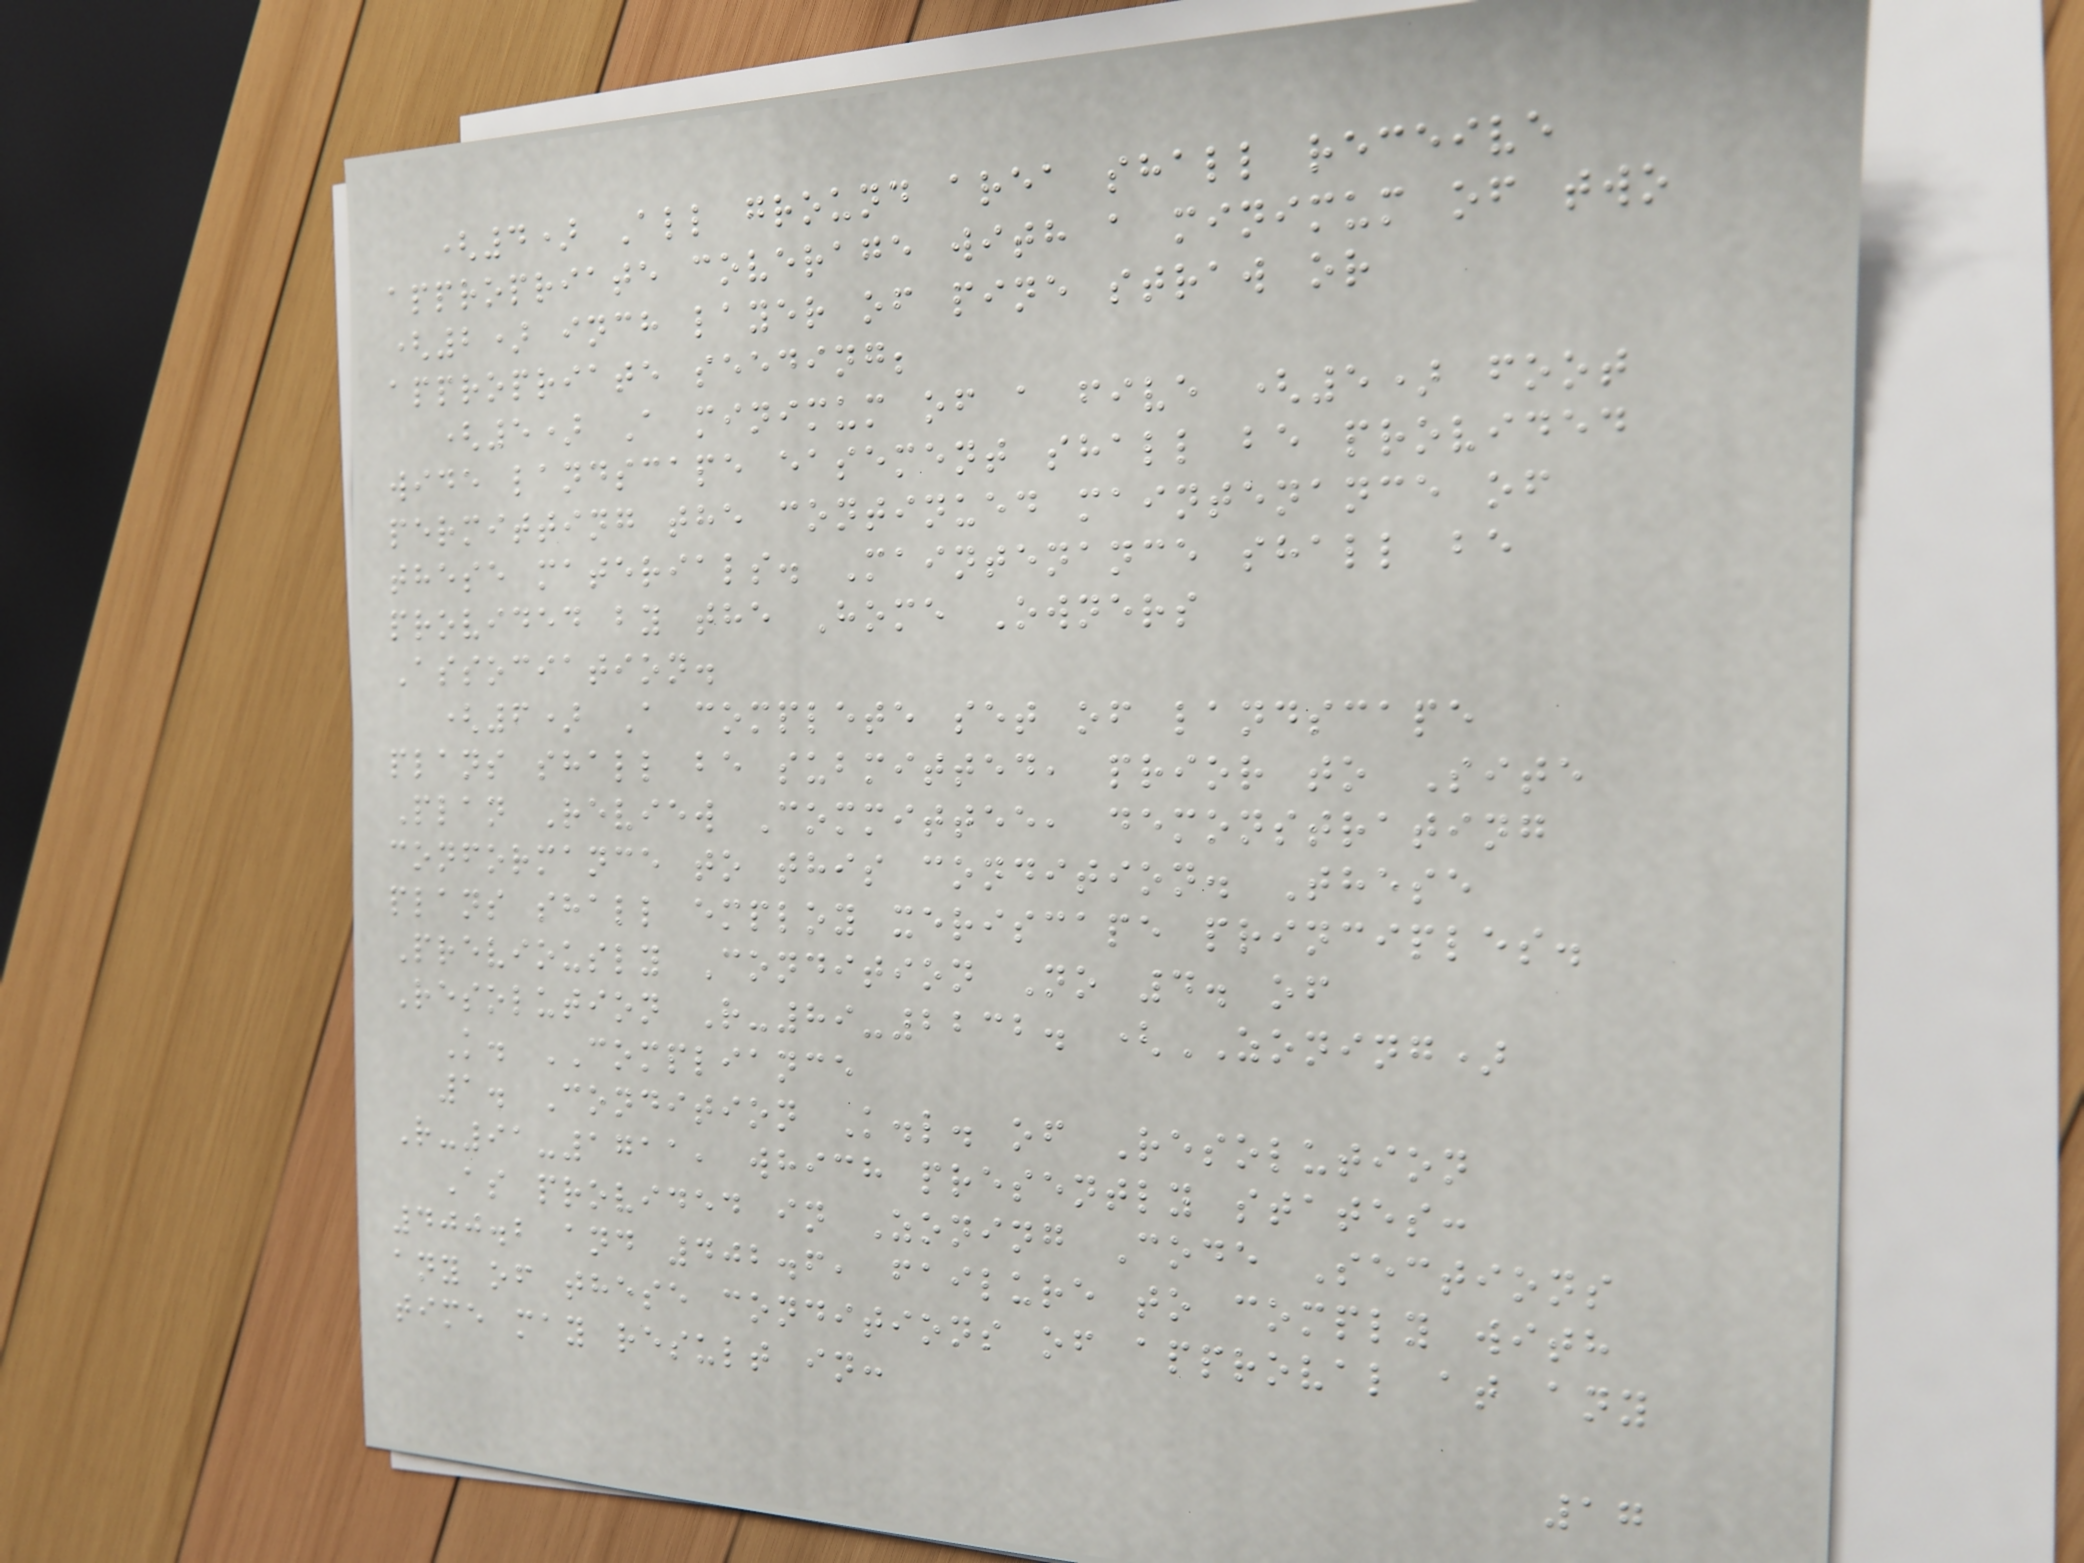(4) All ground area shall receive
appropriate coverage with a minimum of two
(2) inch layer of pine straw or
appropriate seeding;
(5) A minimum of a five (5) foot
wide landscape easement shall be provided
permitting the continued maintenance of
these materials. Maintenance shall be
provided by the Home Owners
Association.
(6) A complete set of landscape
plans shall be submitted, prior to Site
Plan Review Committee, demonstrating
conformance to this condition. These
plans shall employ xeriscape principles.
Previously Condition No 4. of
Resolution R-89-2232. (ZONING)
K. COMPLIANCE
1. Condition K.l. of Resolution
R-91-1711, which presently states:
As provided in Zoning Code Sections
400.2 and 402.6, failure to comply with
any of these conditions of approval at any
time may result in:
17
